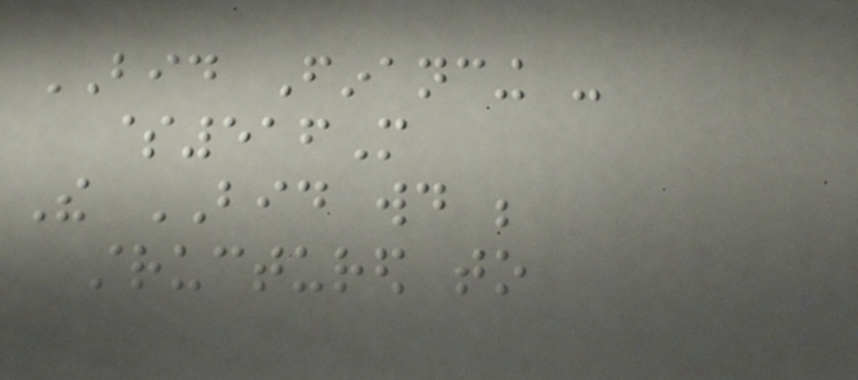BID Financing -
$516M
The BID would be
structured to
